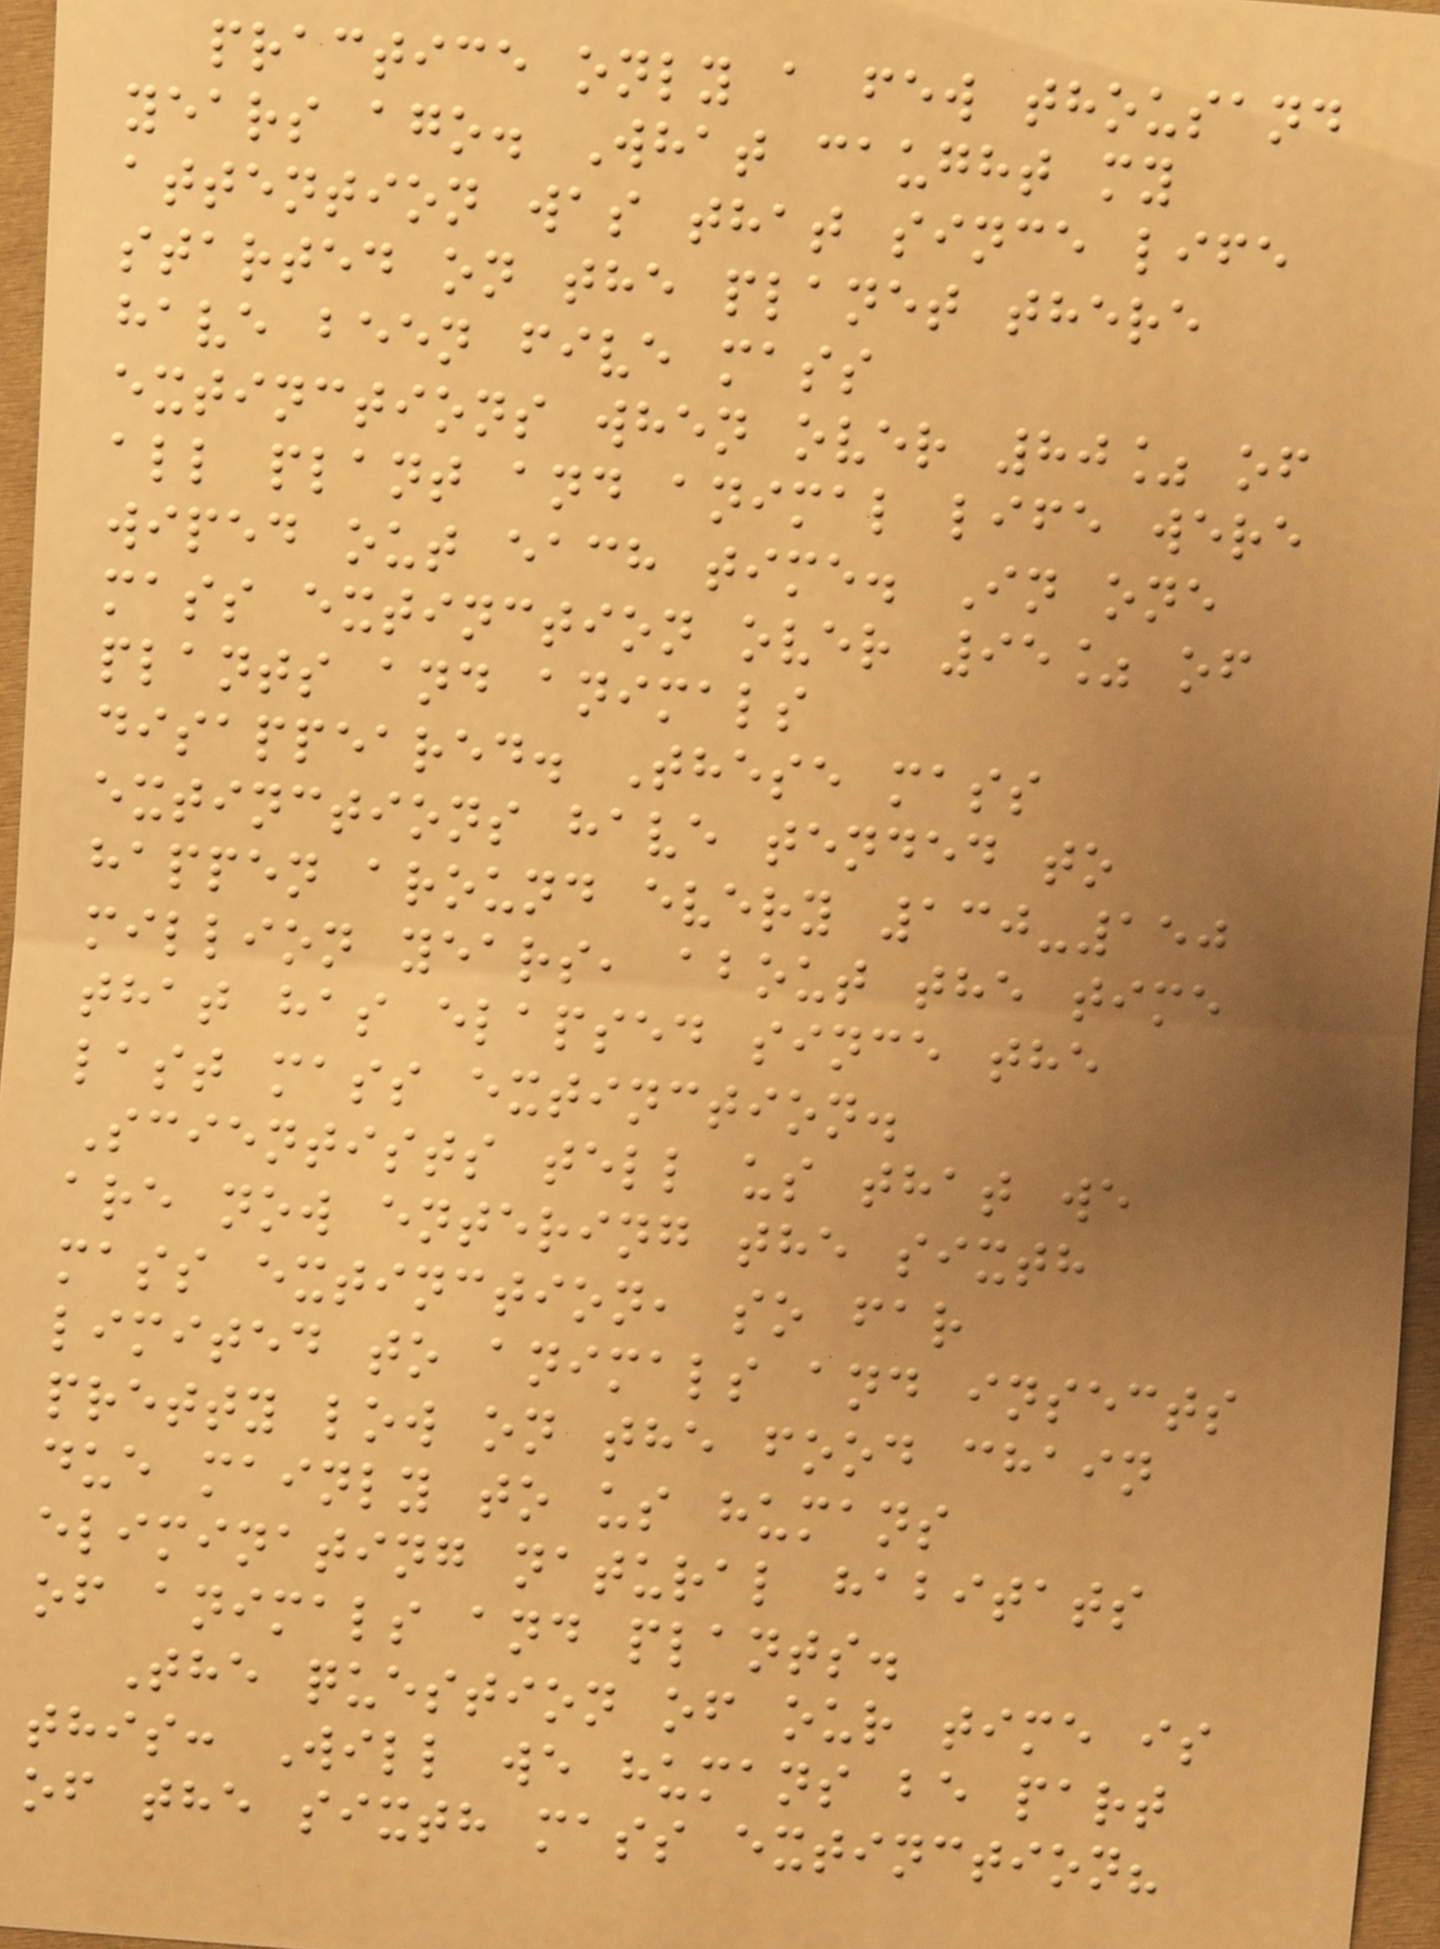practice only a few thousand
years ago. What caught my
attention was that since life
started on the planet there
have been five mass
extinctions when over 80% of
all plant and animal life were
wiped out each time. In one
mass extinction over 95% of
plants and animals
disappeared. These mass
extinctions have tended to
happen around every 130-150
million years, about the time
that has elapsed since the
last mass extinction.
Scientists tell us that we
are now entering the sixth
mass extinction, so far
limited to animals and insects
pretty low on the food chain
due mainly to us humans
eliminating natural habitats
of animals and plants.
The question of our time is
this: Will we humans be part
of the sixth mass extinction?
